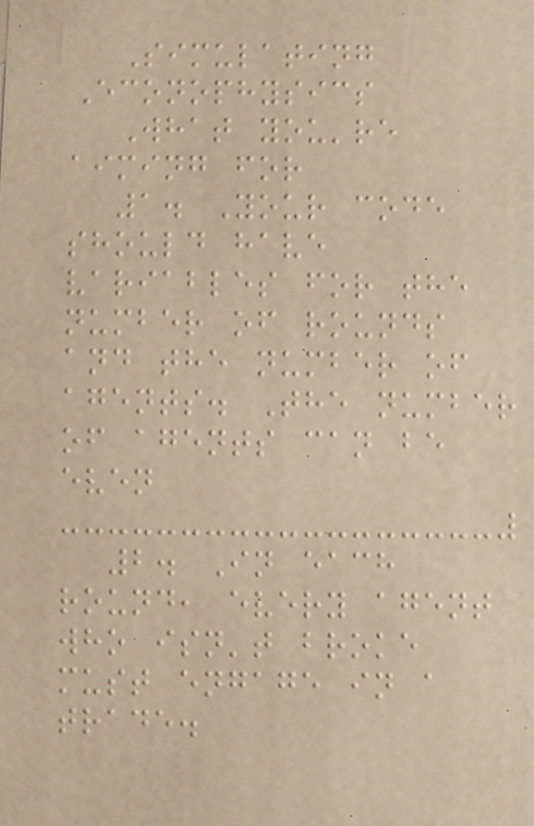Simulating
Econophysics
What you're
aiming for
1. Your code
should have
variables for the
number of rounds
and the number of
agents. The number
of agents can be
even
2. In each
round, every agent
who isn't broke
must engage in a
trade.
